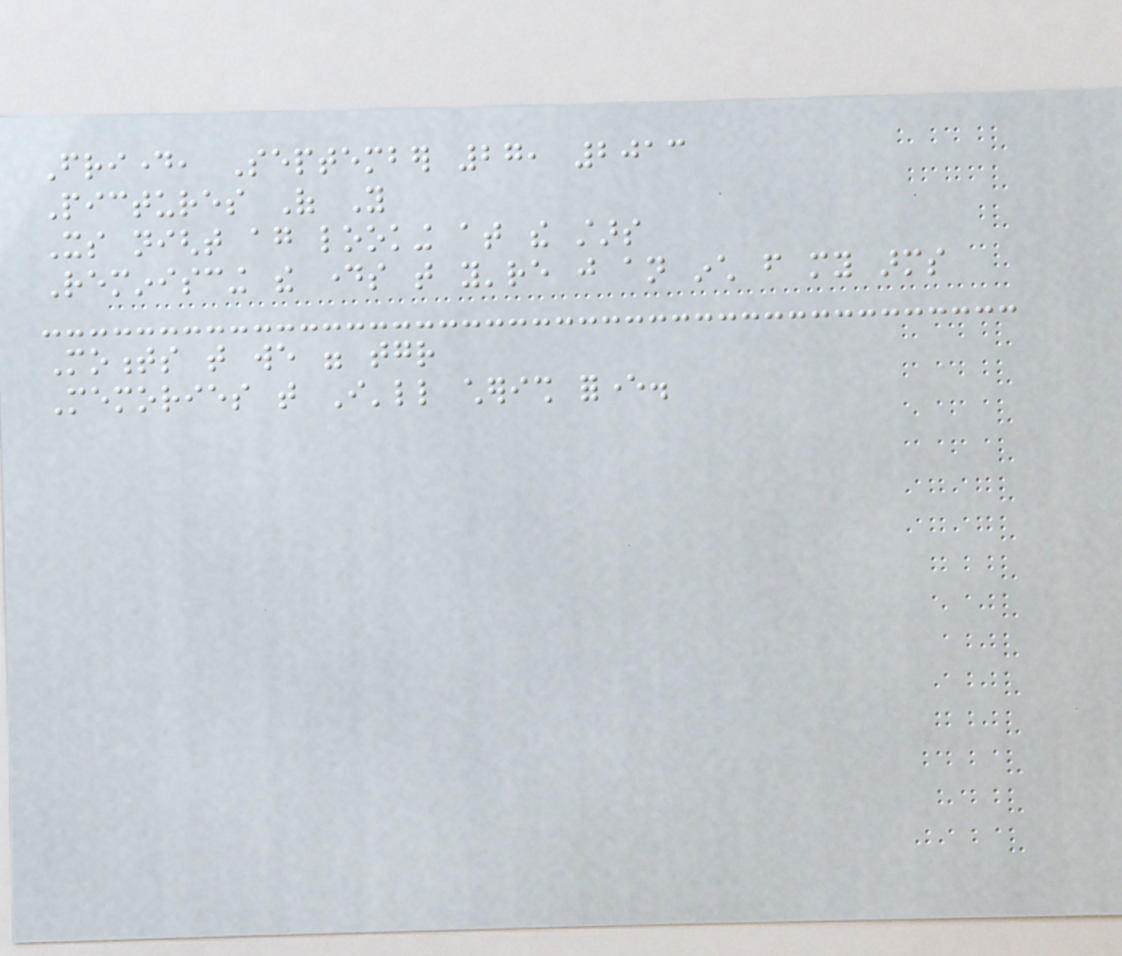Friday, September 27, 2013
Pictures Of You
Its night again looking at the stars
Reminiscing the days that you're just an inch from my arms
Moments that we were together
Memories that I'll cherish forever.
